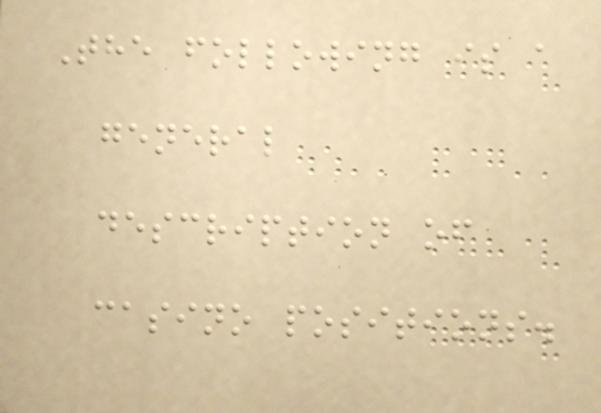The following is a
general
description of
casino positions.
